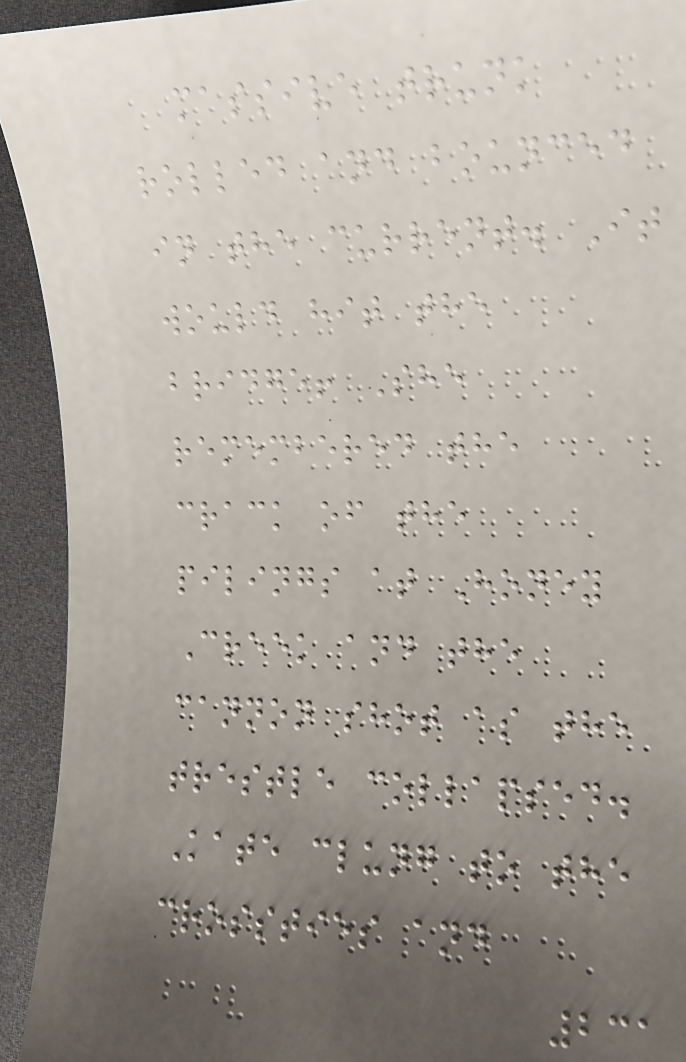massive trunk
rolled and bounced
in the current. It
would hit the
bridge! She
remembered the
crack of the
pilings at Honey
Creek and the
cannon shot as the
trestle collapsed.
Kate clung to the
crossties and
231
